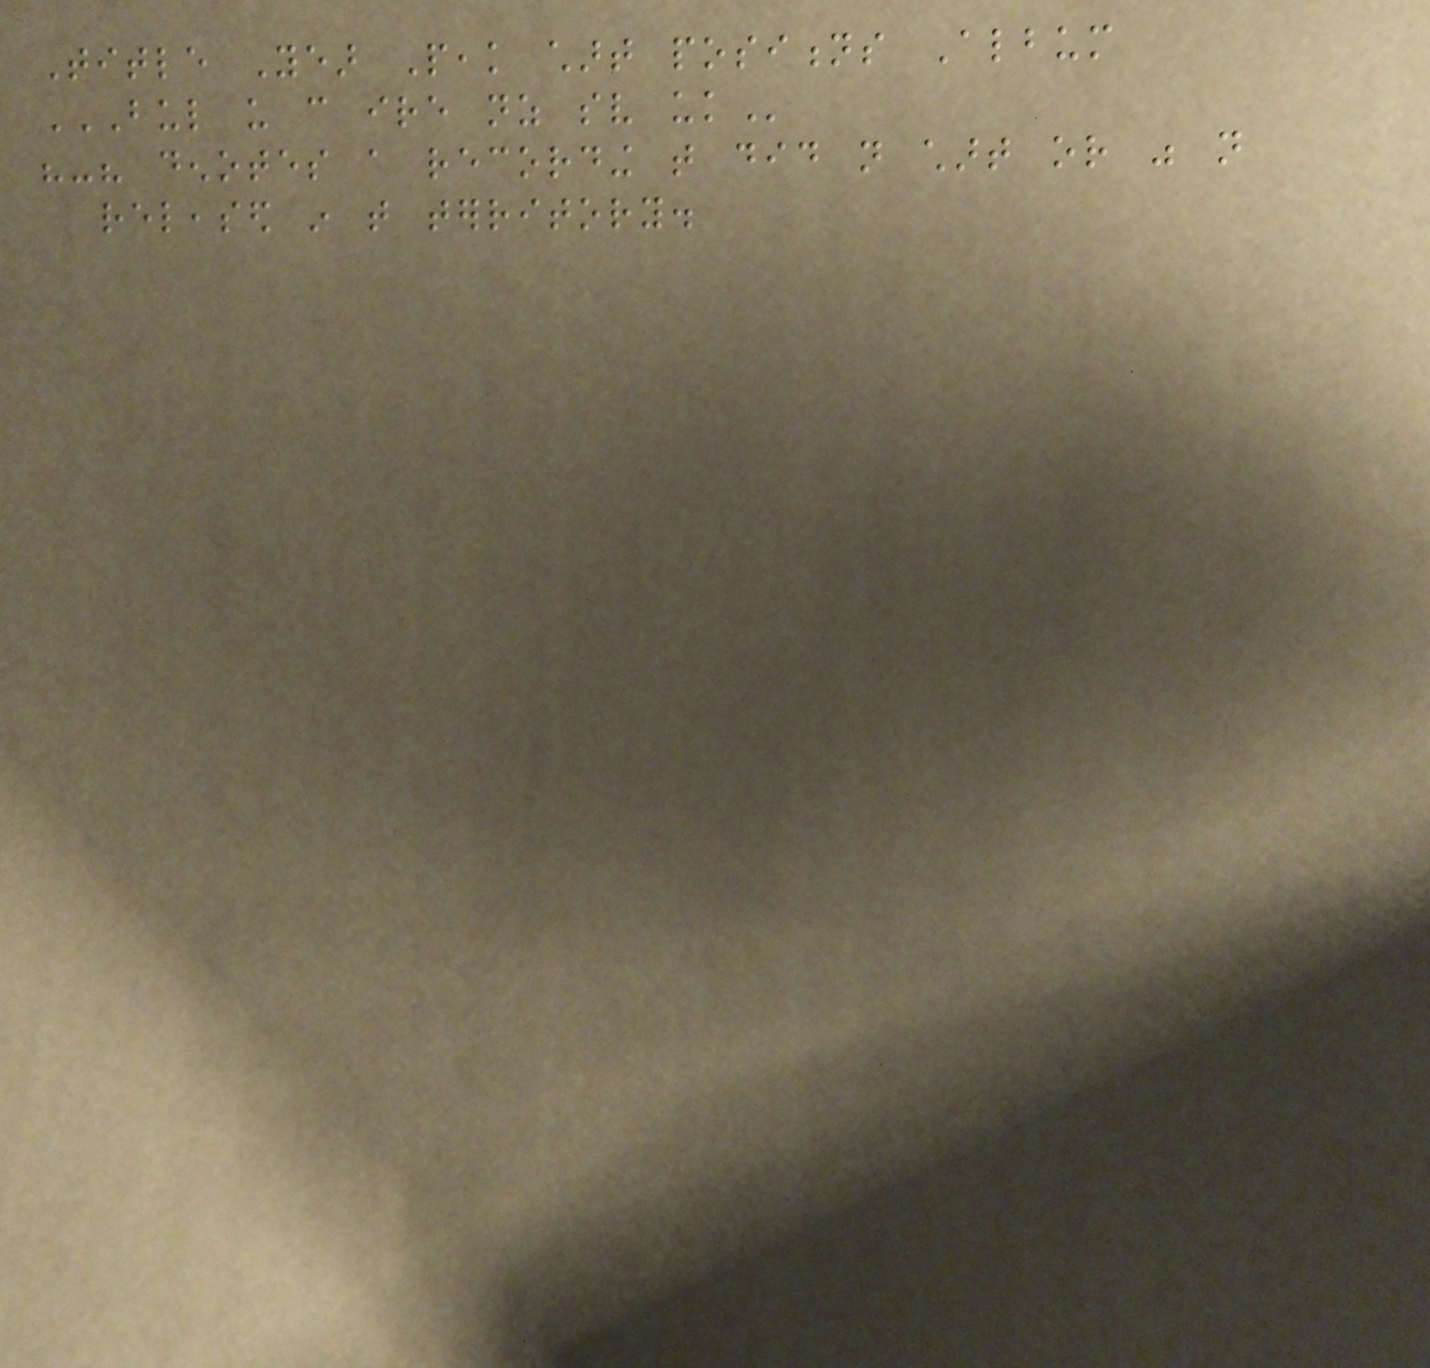Title Year Peak chart positions Album
BUL US CAN IRE NZ SV UK
"-" denotes a recording that did not chart or was not
released in that territory.
